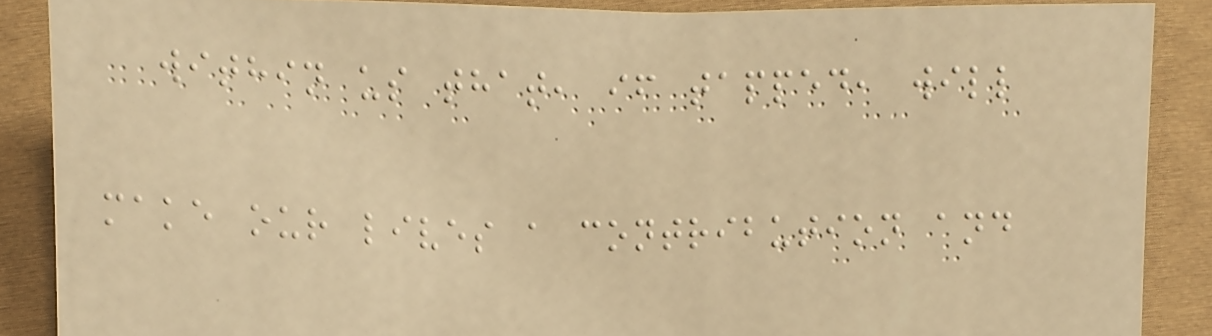within us that, if tapped, will
make our lives a contribution and
